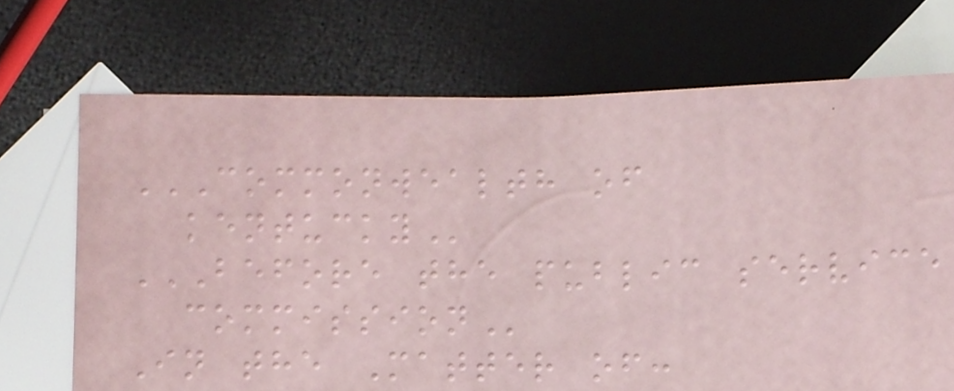COMMONWEALTH OF
KENTUCKY
BEFORE THE PUBLIC SERVICE
COMMISSION
In the Matter of:
